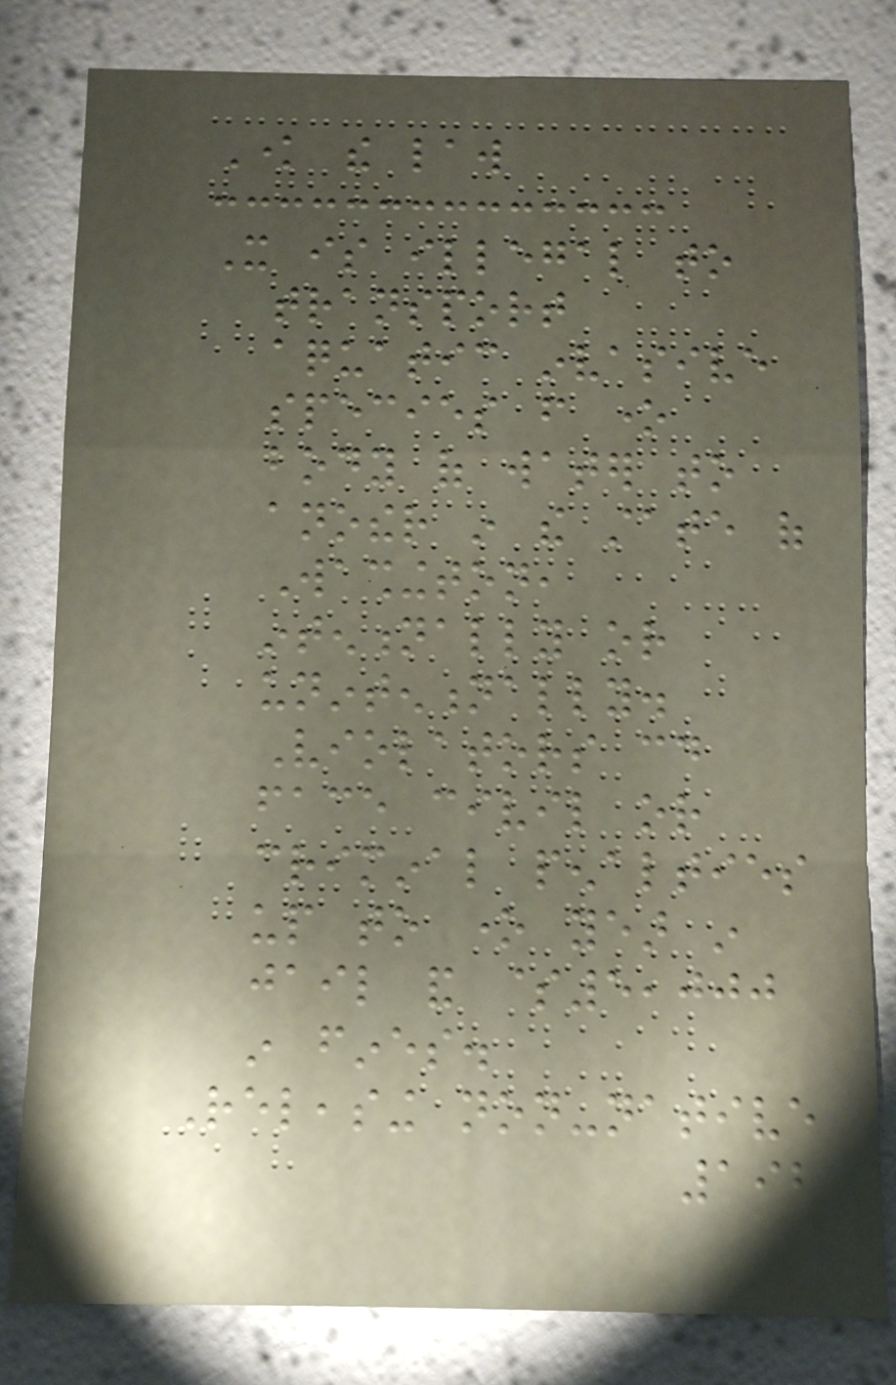Know the law
It is illegal to
transport
aquatic invasive
species from one
body of water to
another in the state of
Washington,
intentionally or
unintentionally.
Violators could
face civil or
criminal penalties
up to one year in
jail and $5,000
in fines.
Releasing non-native
192
